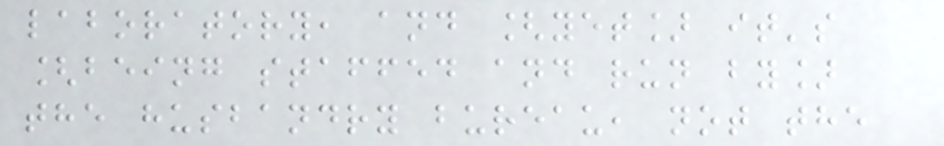laboratory, and [yet] it's
[being staffed and run by]
the husbandry bureau, not the
